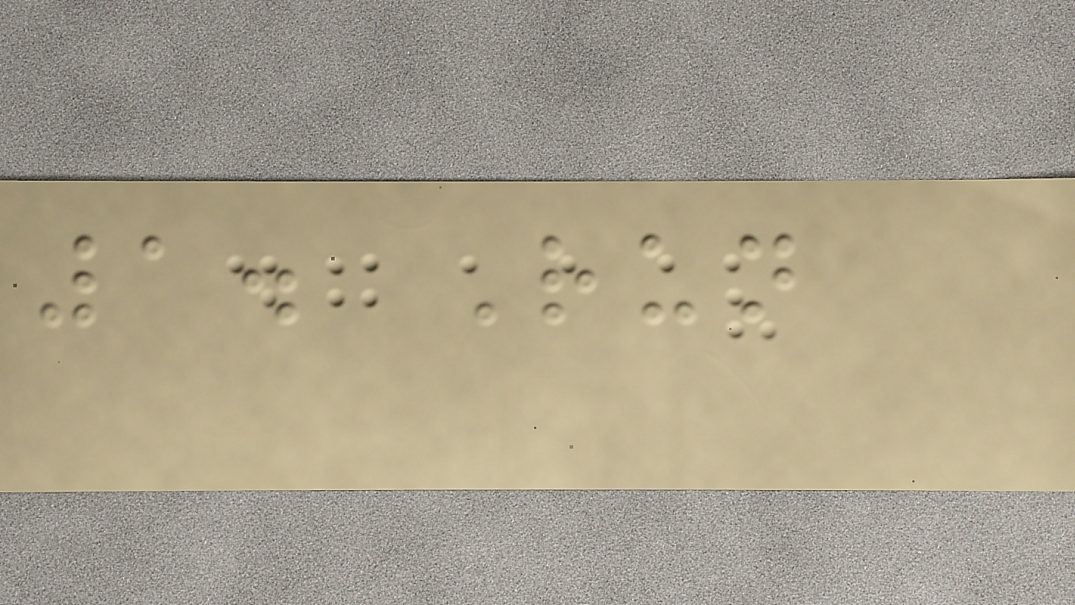1. Run
